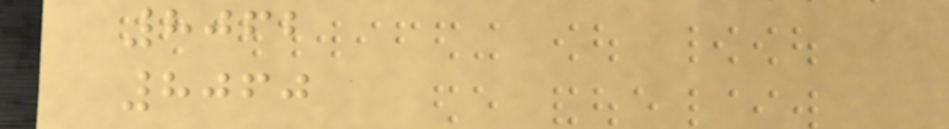8062
8060
